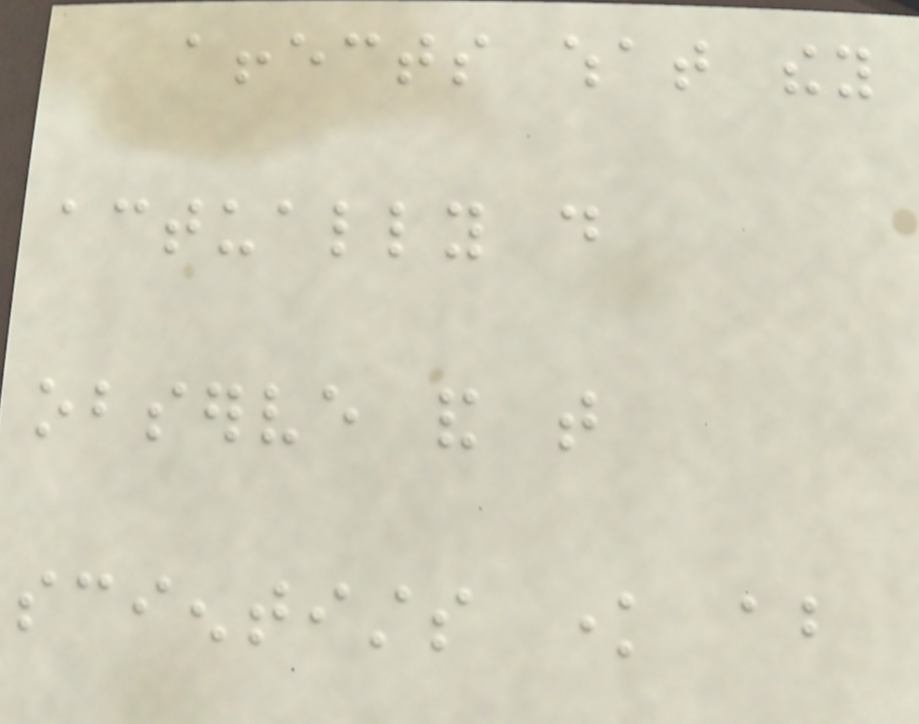affects what they
actually do
observe and that
scientists know about
